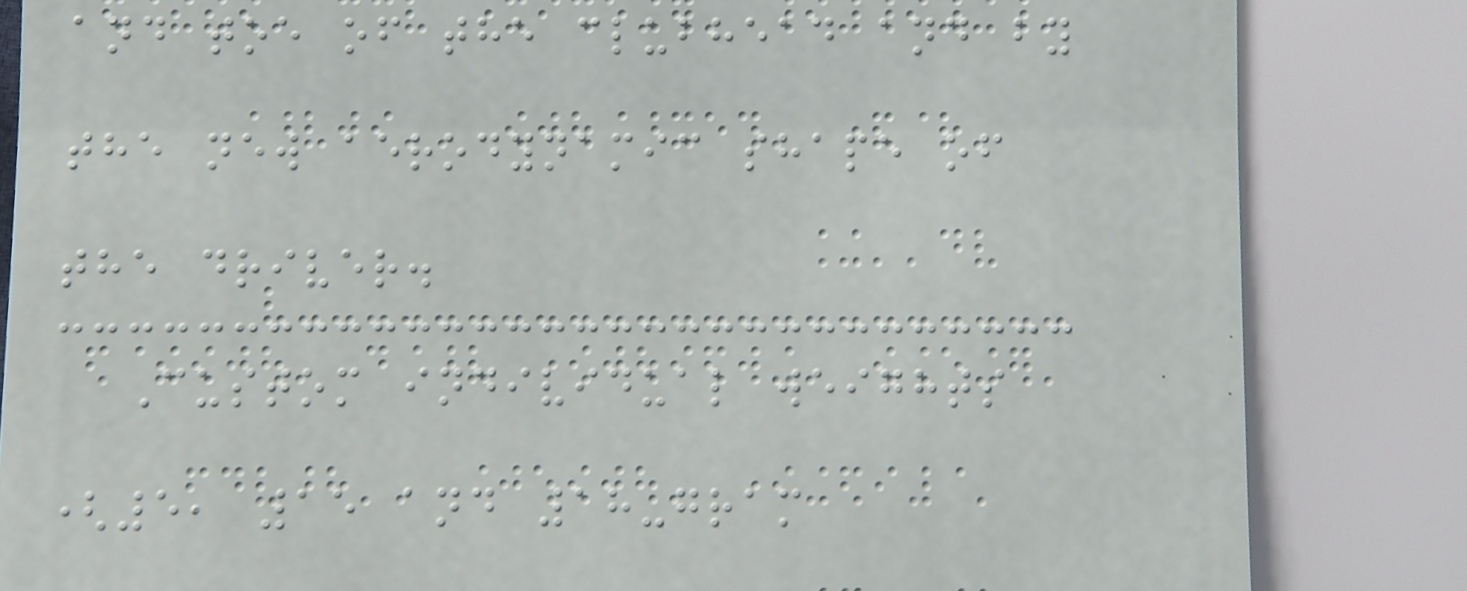and toe of the clubhead and by
the new aerodynamic shape of
the driver.
Custom individual weights
(5, 15 and 18-gram
